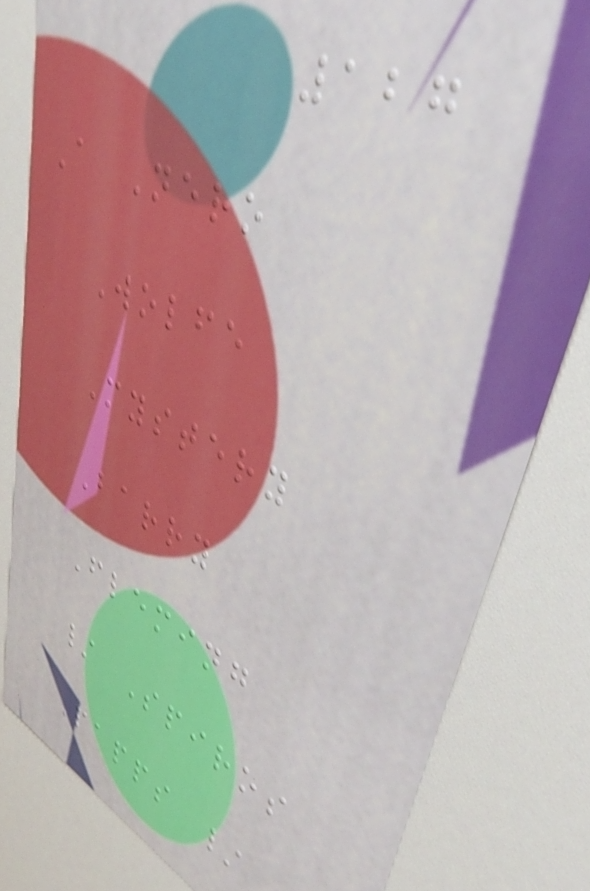127
A Nero
Wolfe
Mystery
Barry
Fleming
/ Spiros
Papps /
